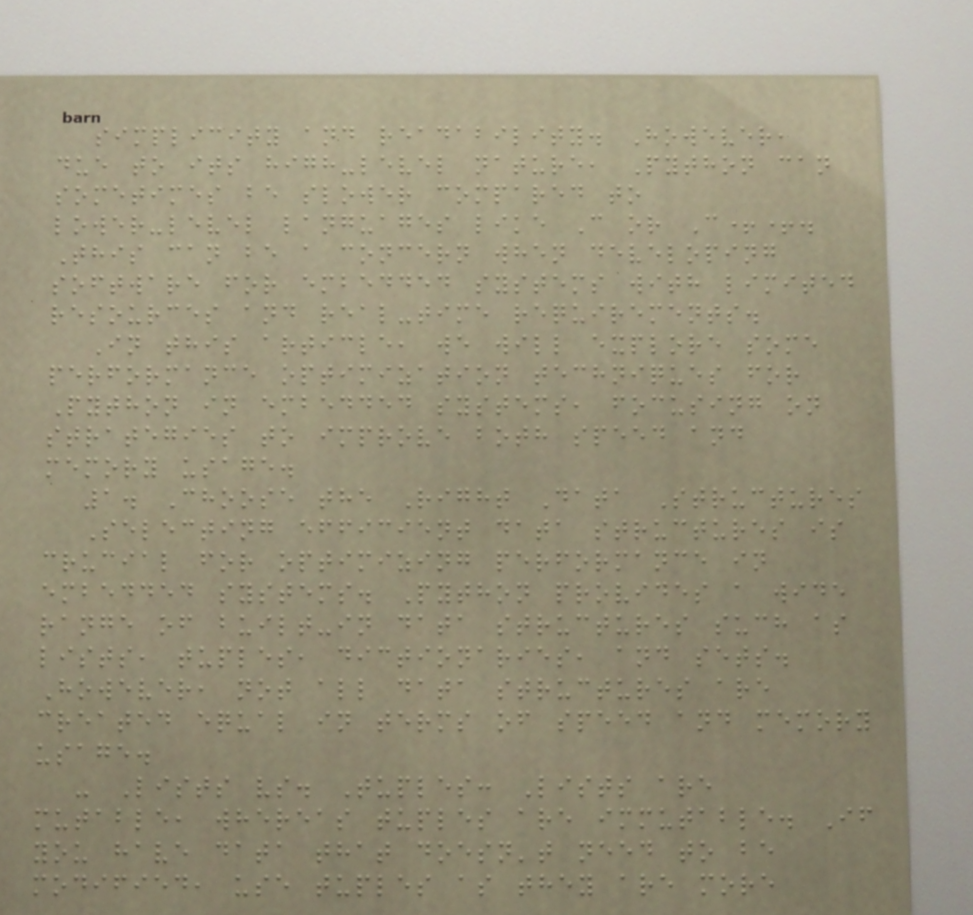simplicity and readability. However,
due to its high-level nature, Python can
sometimes be slower compared to
lower-level languages like C or C++.
This can be a concern when developing
software for embedded systems with limited
resources and real-time requirements.
In this article, we will explore some
performance optimization techniques for
Python in embedded systems, focusing on
strategies to improve both speed and
memory usage.
1. Choose the Right Data Structures
Selecting efficient data structures is
crucial for optimizing performance in
embedded systems. Python provides a wide
range of built-in data structures such as
lists, tuples, dictionaries, and sets.
However, not all data structures are
created equal in terms of speed and memory
usage.
- Lists vs. Tuples: Lists are
mutable, whereas tuples are immutable. If
you have data that doesn't need to be
modified, use tuples as they are more
